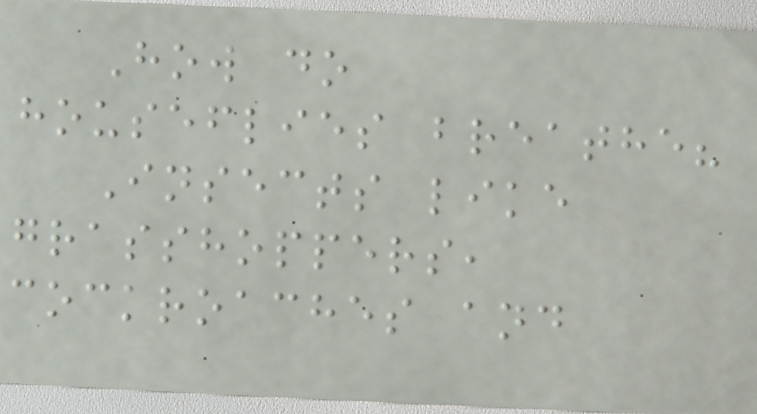How do
houseflies breathe?
Insects like
grasshoppers,
cockroaches and
